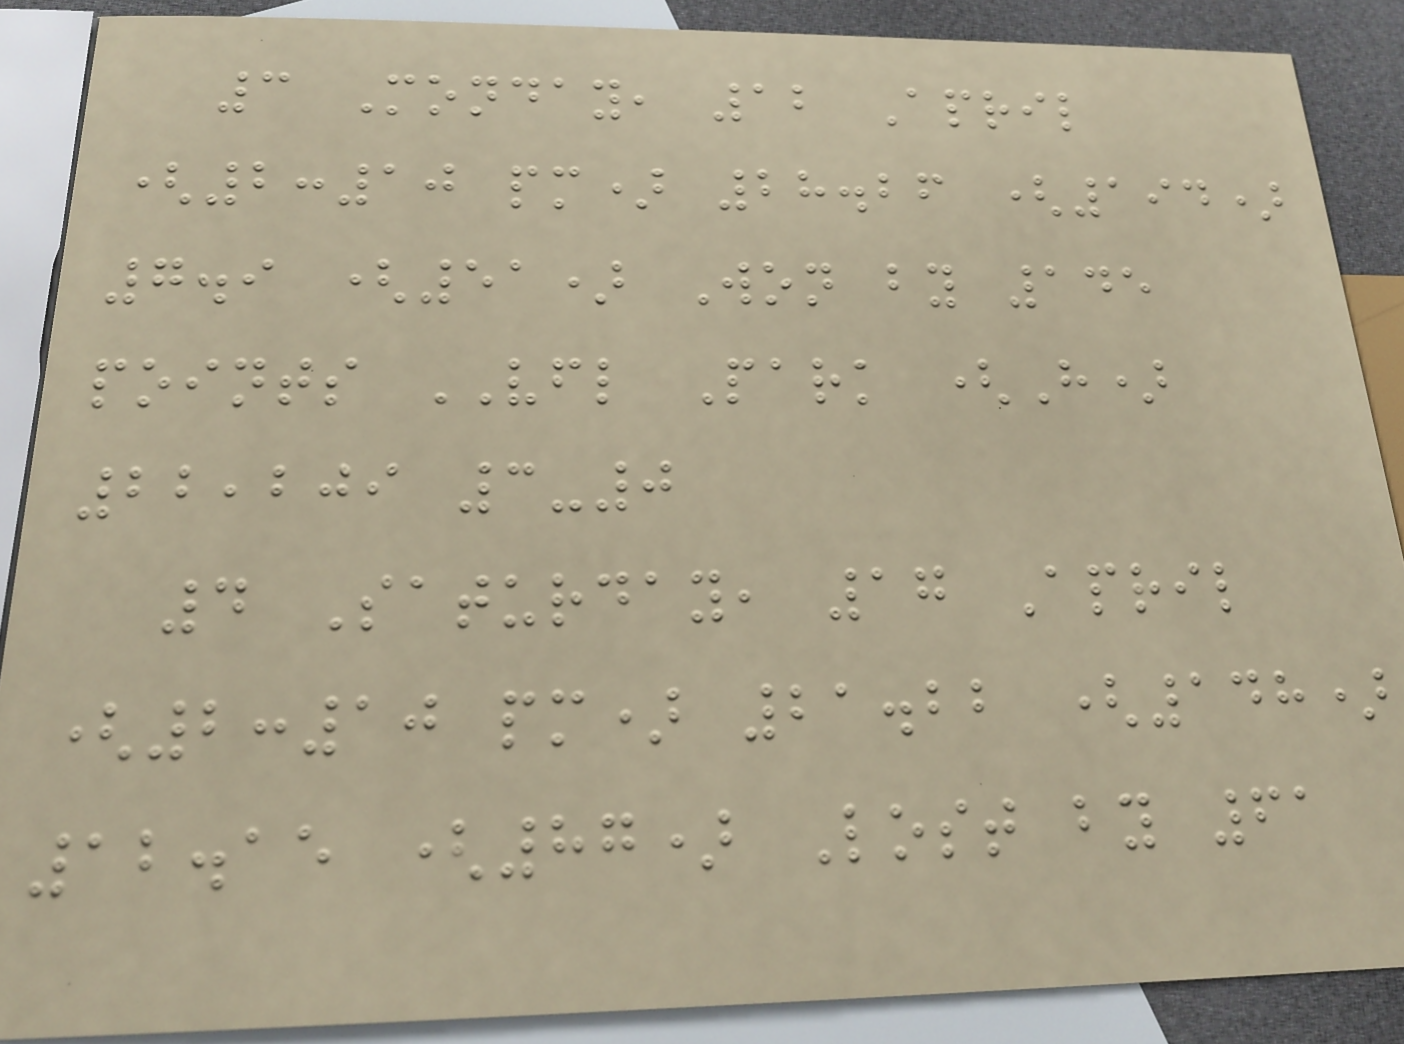3 Monday, 12 April
(2:10 pm) 28.26 (194)
7.9 (51) Won by 145
points VFL Park (H)
22,209 3-0
4 Saturday, 17 April
(2:10 pm) 21.22 (148)
12.15 (87) Lost by 61
